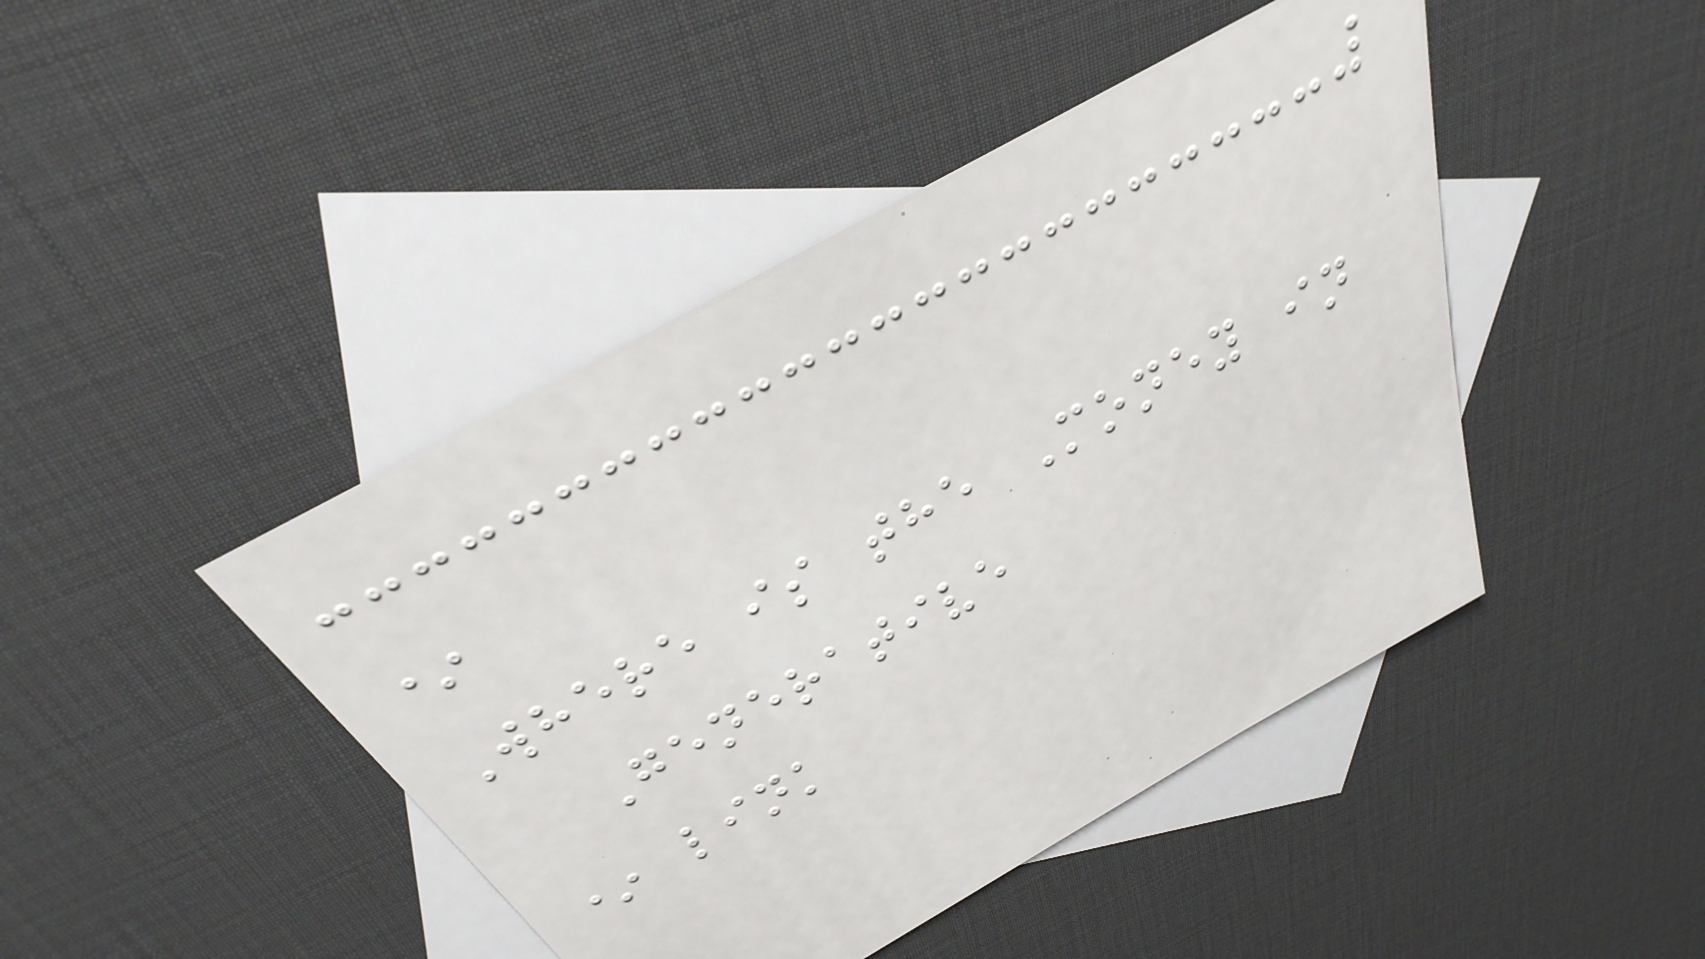*
Where is the Money in
Generative
* link
